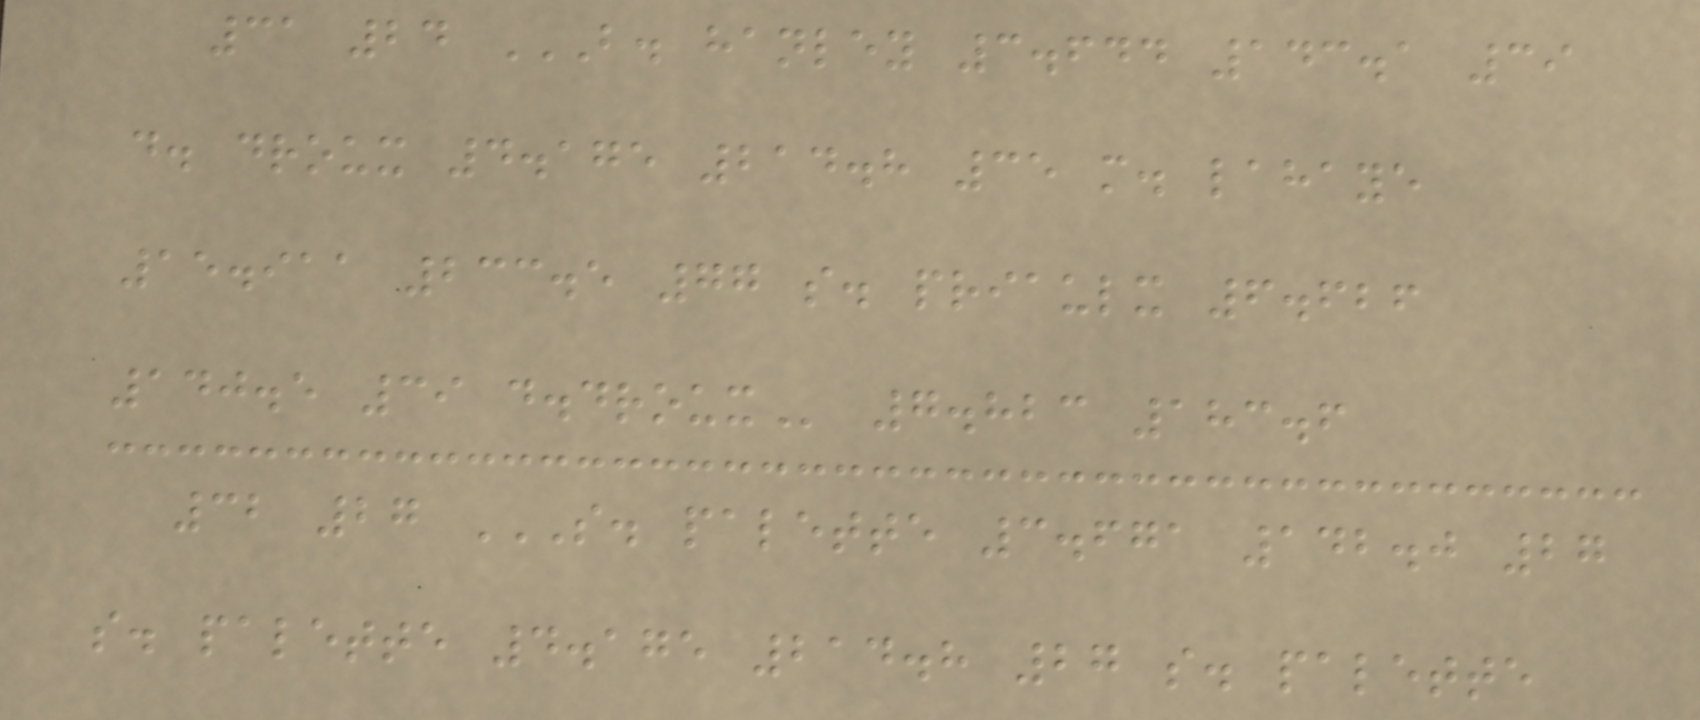31 24 B. HANLEY 3.644 143.1 39
D. DROUX 4.175 214.8 35 M. LAHAYE
15.911 233.5 77 S. PRIAULX 6.626
140.5 39 D.DROUX 7.823 183.6
32 27 S. PALETTE 3.671 142.0 27
S. PALETTE 4.175 214.8 27 S. PALETTE
